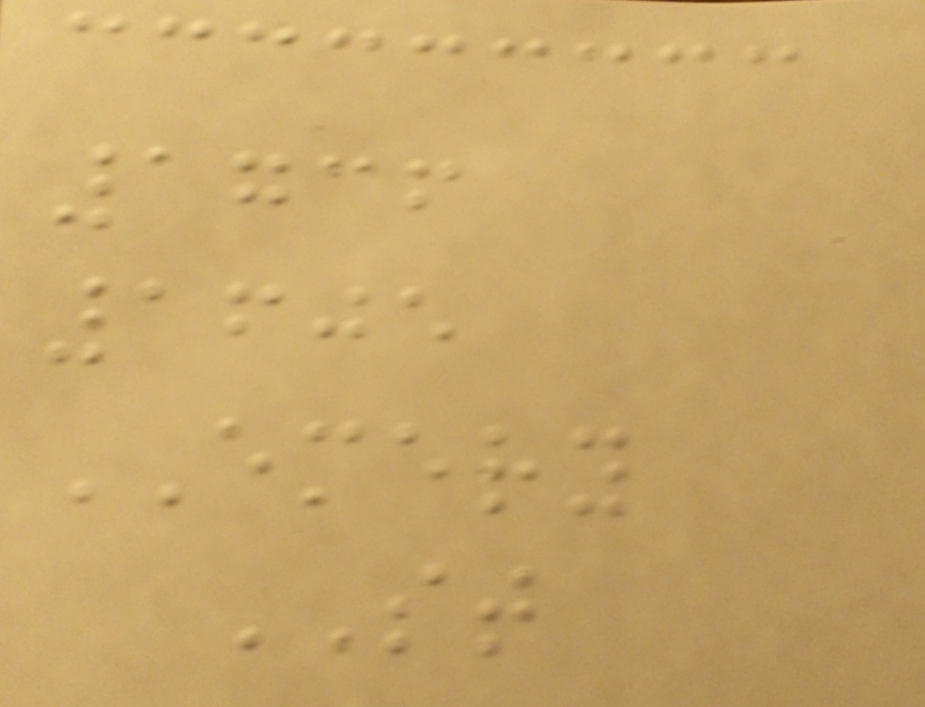1736
1605
EMERY
ST
